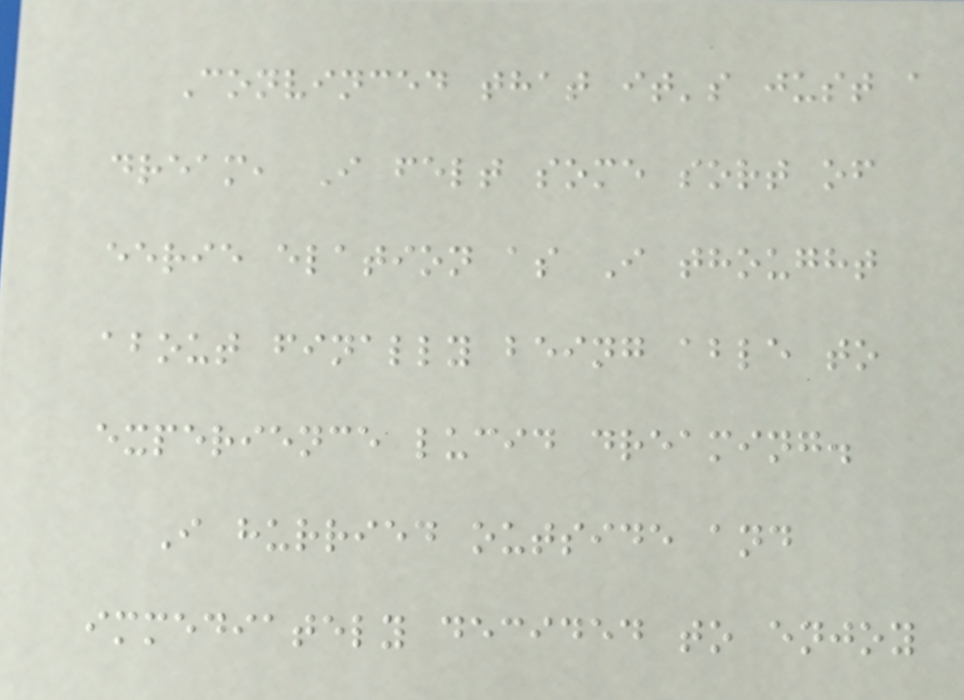Convinced that it's just a
dream, I felt some sort of
eerie elation as I thought
about finally being able to
experience lucid dreaming.
I hurried outside and
immediately decided to enjoy
